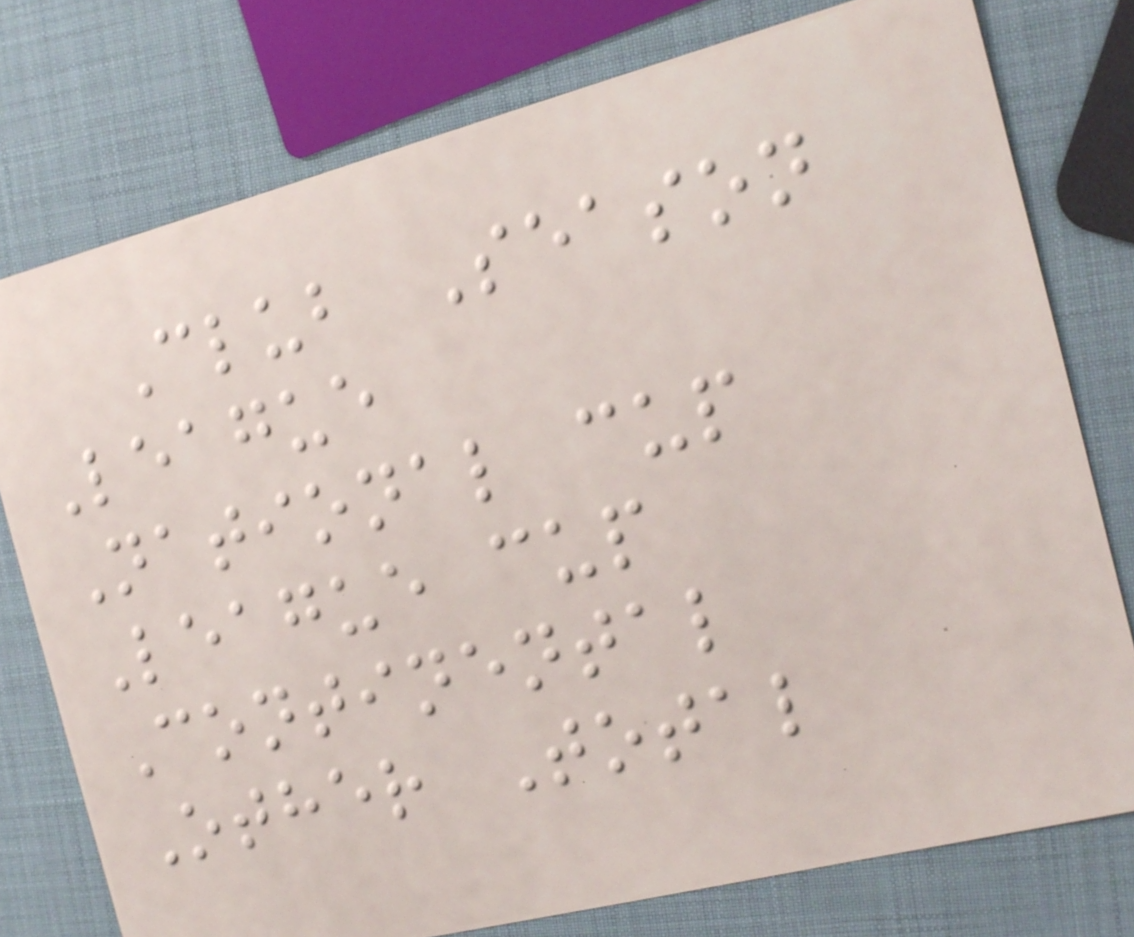Club Season
League
National cup
League cup
Continental
Other Total
